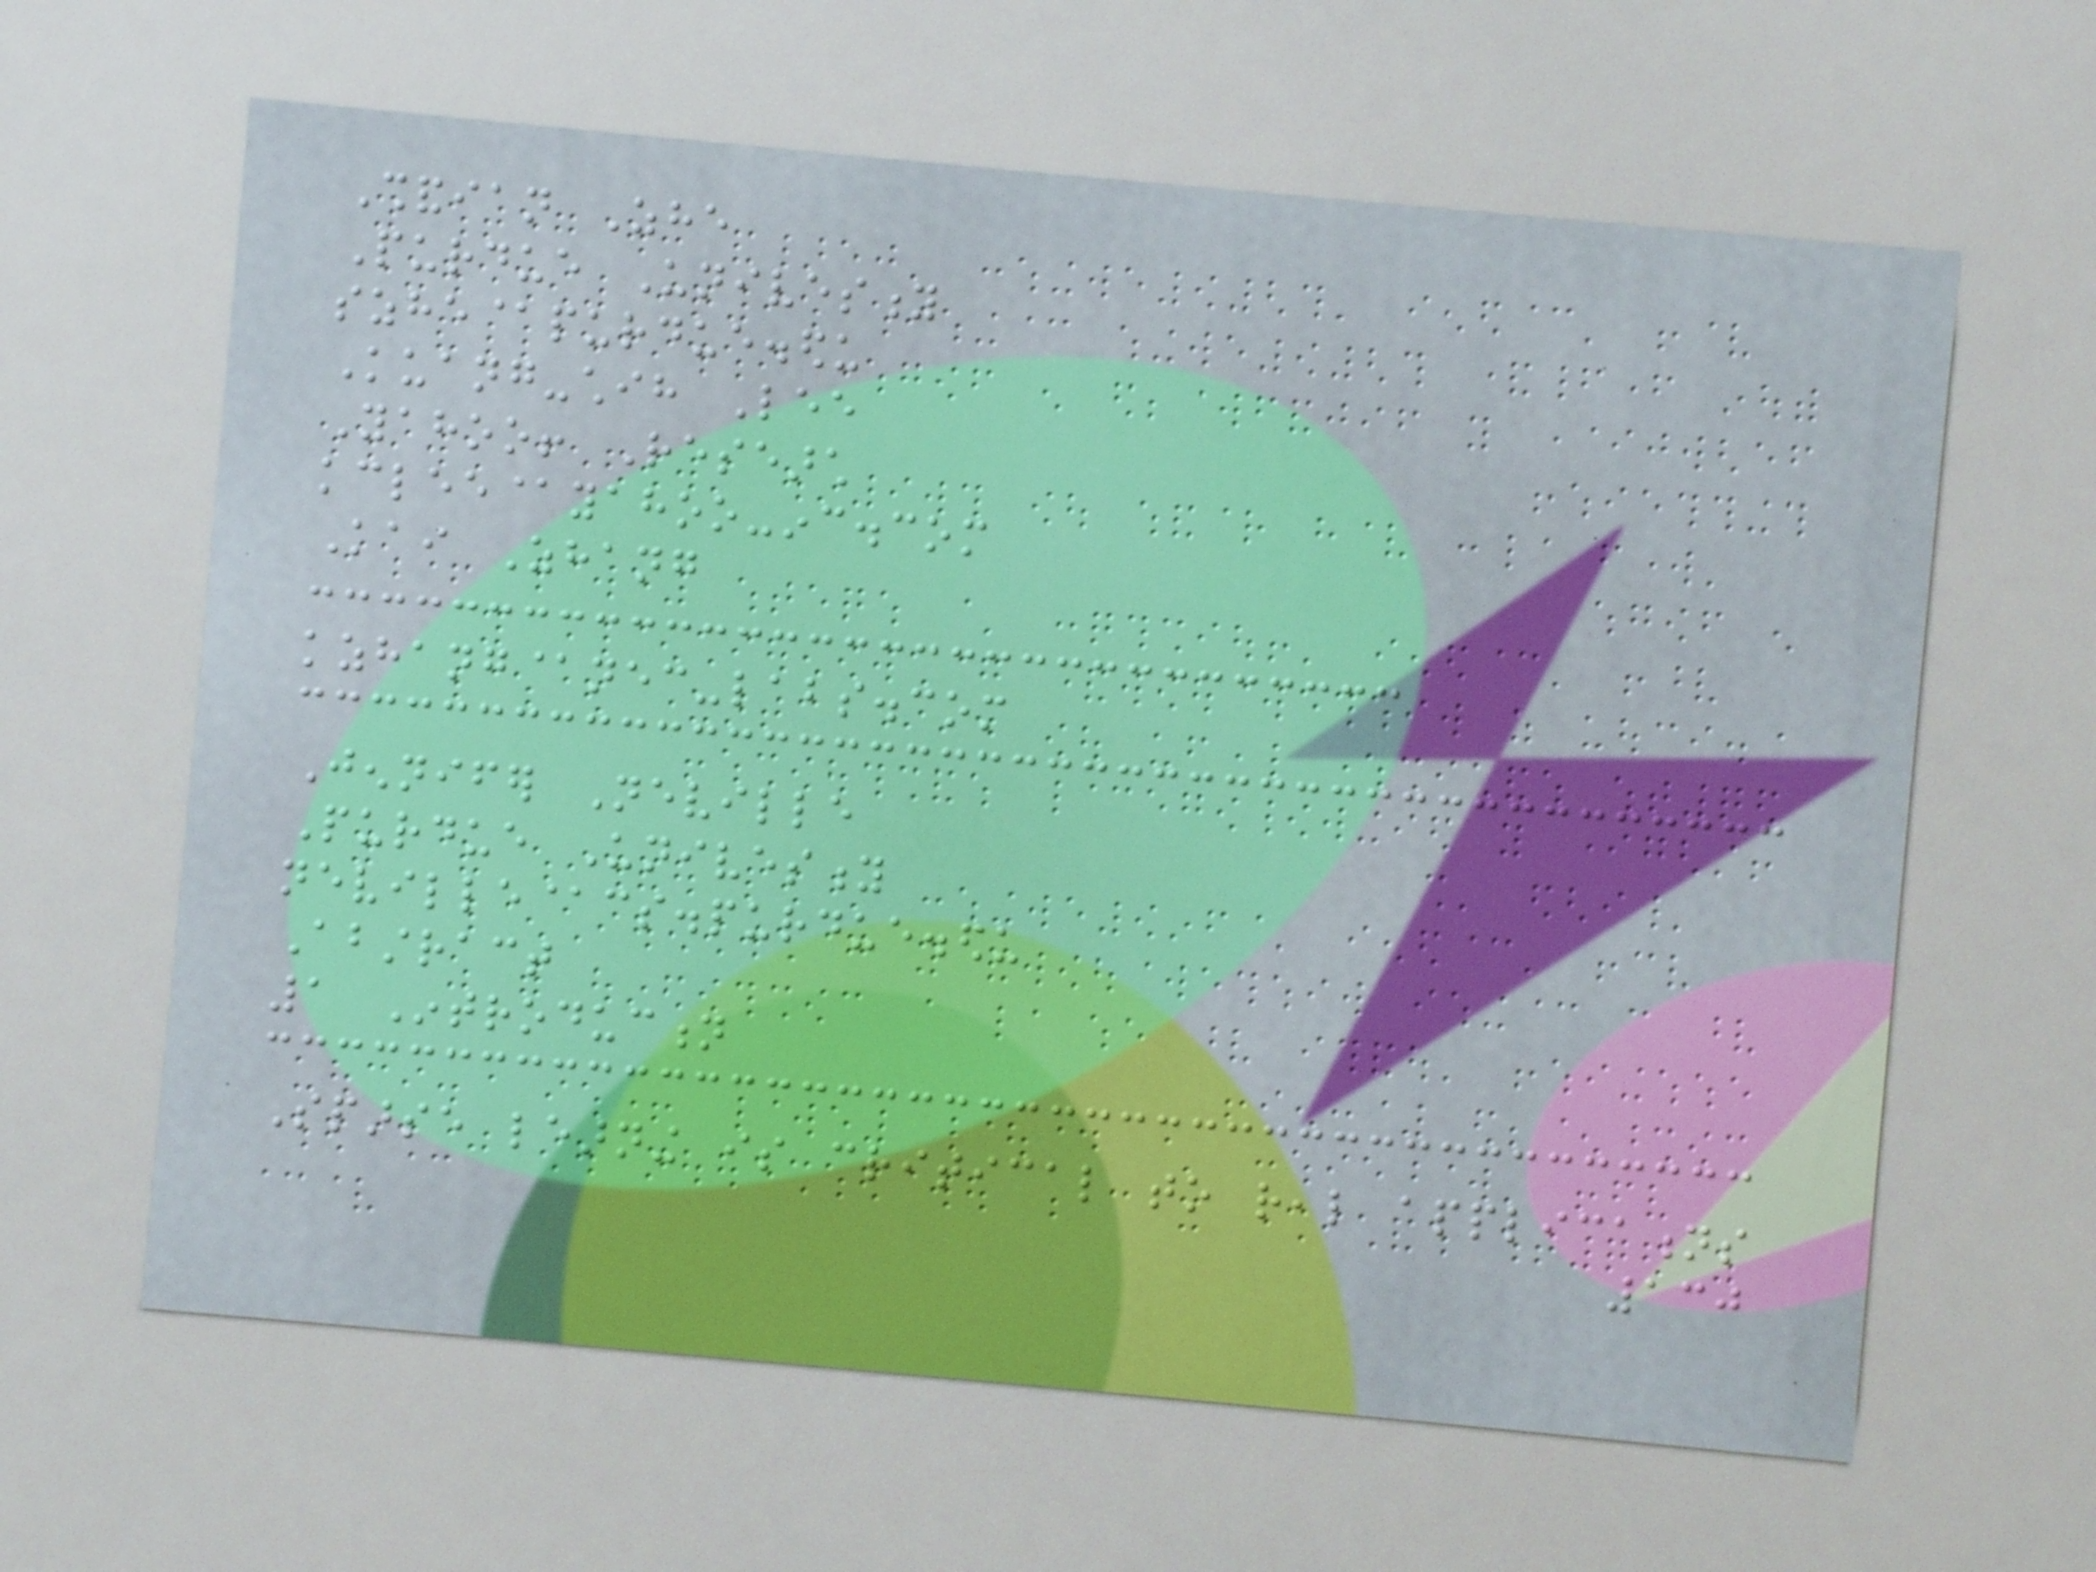Shandian Zhe
Purdue Univesity
szhe@purdue.edu
Kuang-chih Lee
Yahoo! Research
kclee@yahoo-inc.com
Kai Zhang
kzhang@nec-labs.com
Jennifer Neville
Purdue Univesity
neville@cs.purdue.edu
Abstract
1 Introduction
Sparse learning is critical to real applications
130
